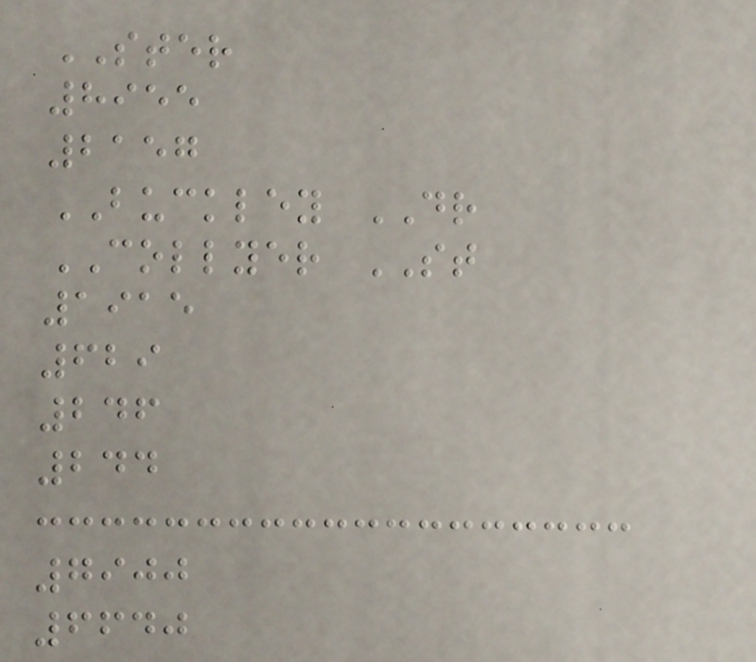STER
8955
2157
BUCKLEY DR
COLLYER ST
1915
629
246
244
7900
6640
